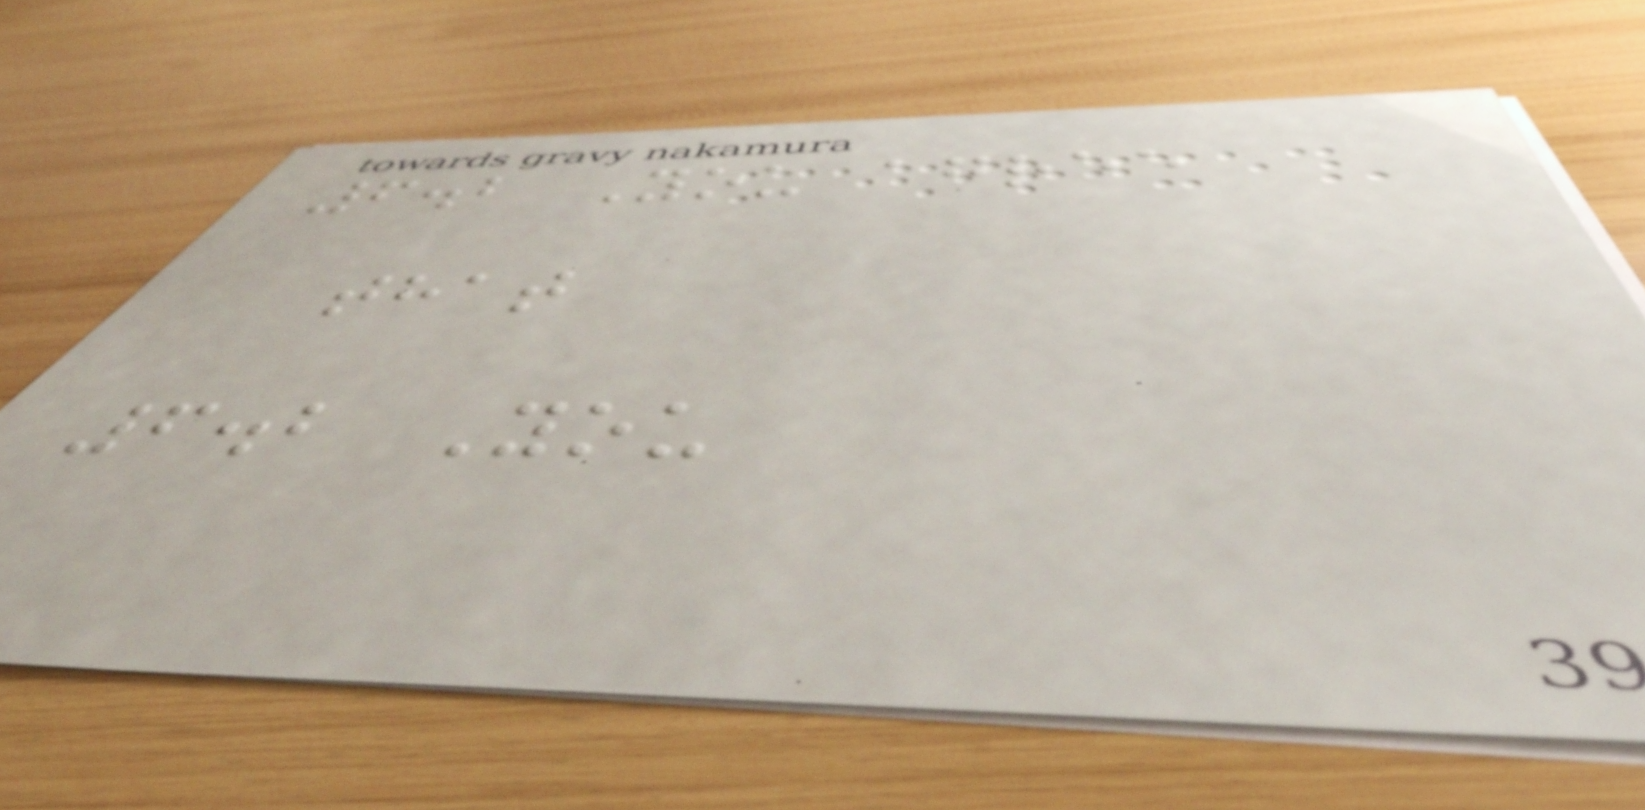6.2 You agree
that
6.2 You
